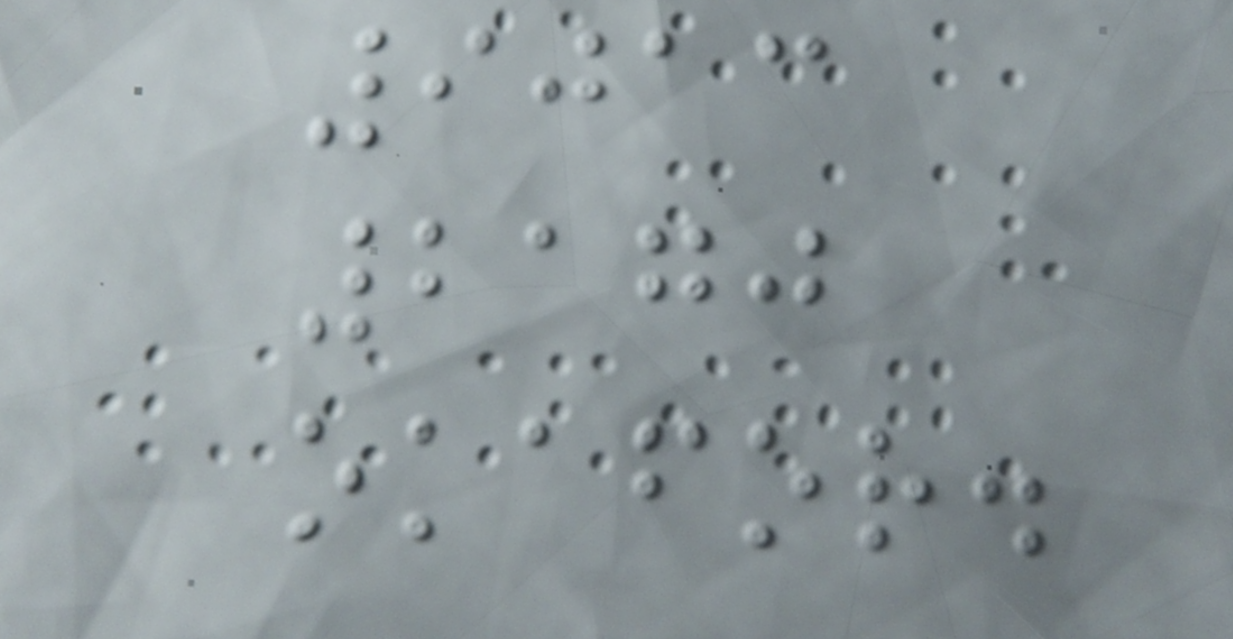9013
2170
okafor.
